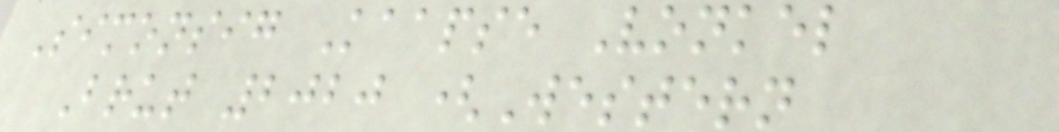Simonsig Kaapse Vonkel
Brut 2020 (Western
